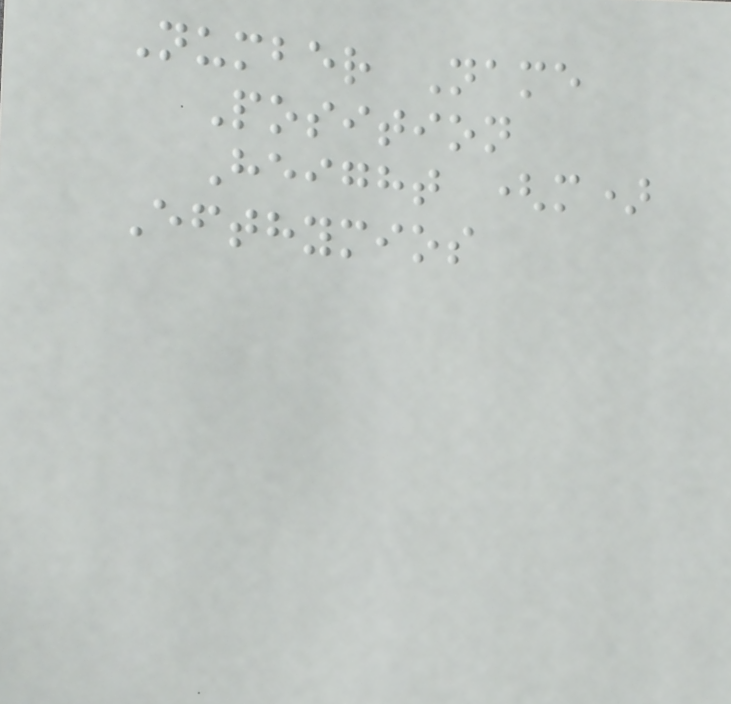Number Name
Position
Height (m)
Efthymios
